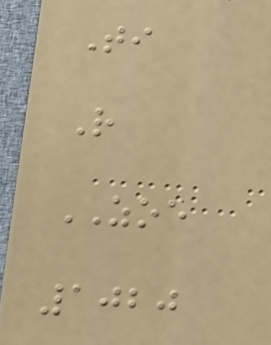Ti
R
ZOE
1020
